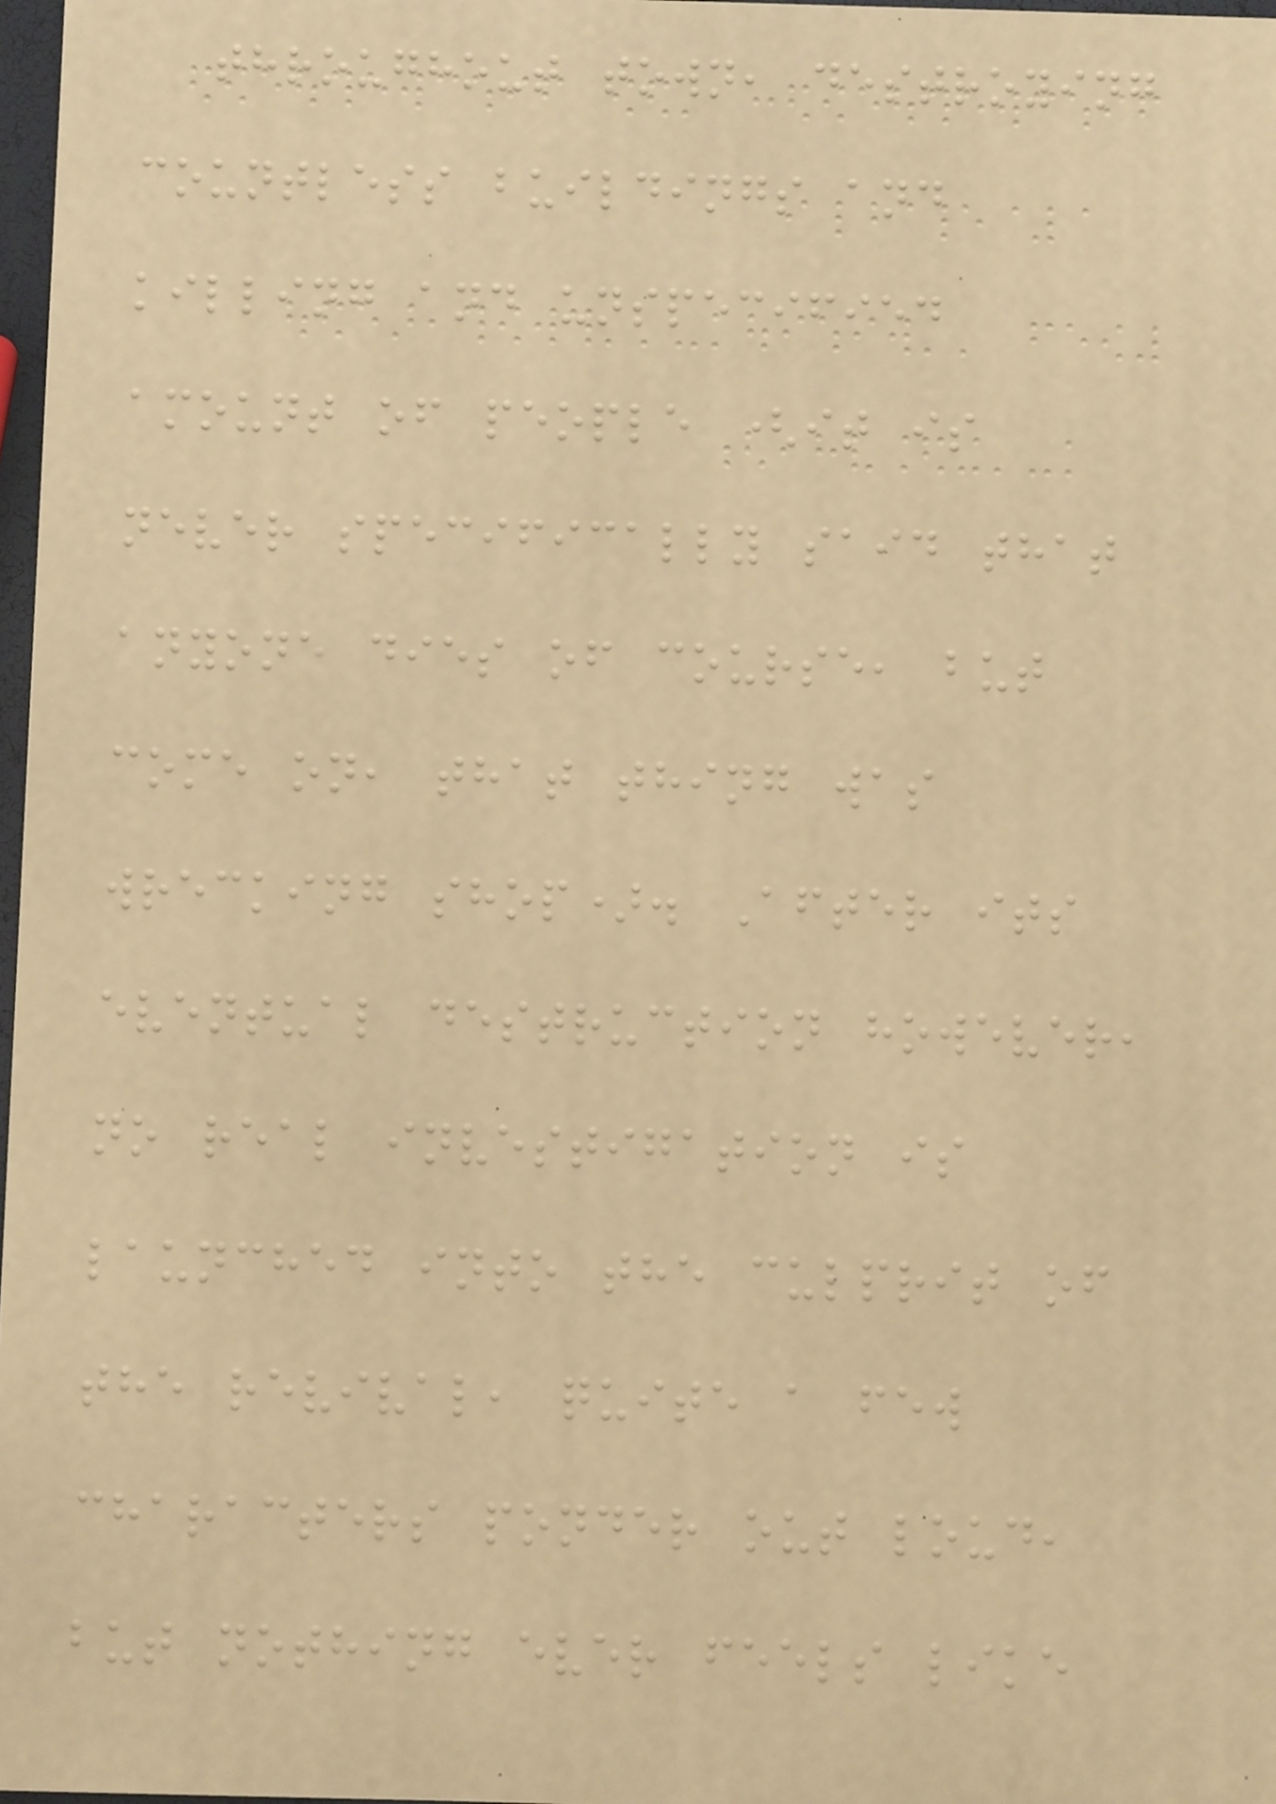throughout town, destroying
countless buildings and
killing and unspecified
amount of people (it is
never specifically said that
anyone dies of course, but
come on, that thing was
wrecking shop). After its
eventual destruction however,
no real investigation is
launched into the culprit of
the revival, quite a few
characters ponder out loud,
but nothing ever feels like
